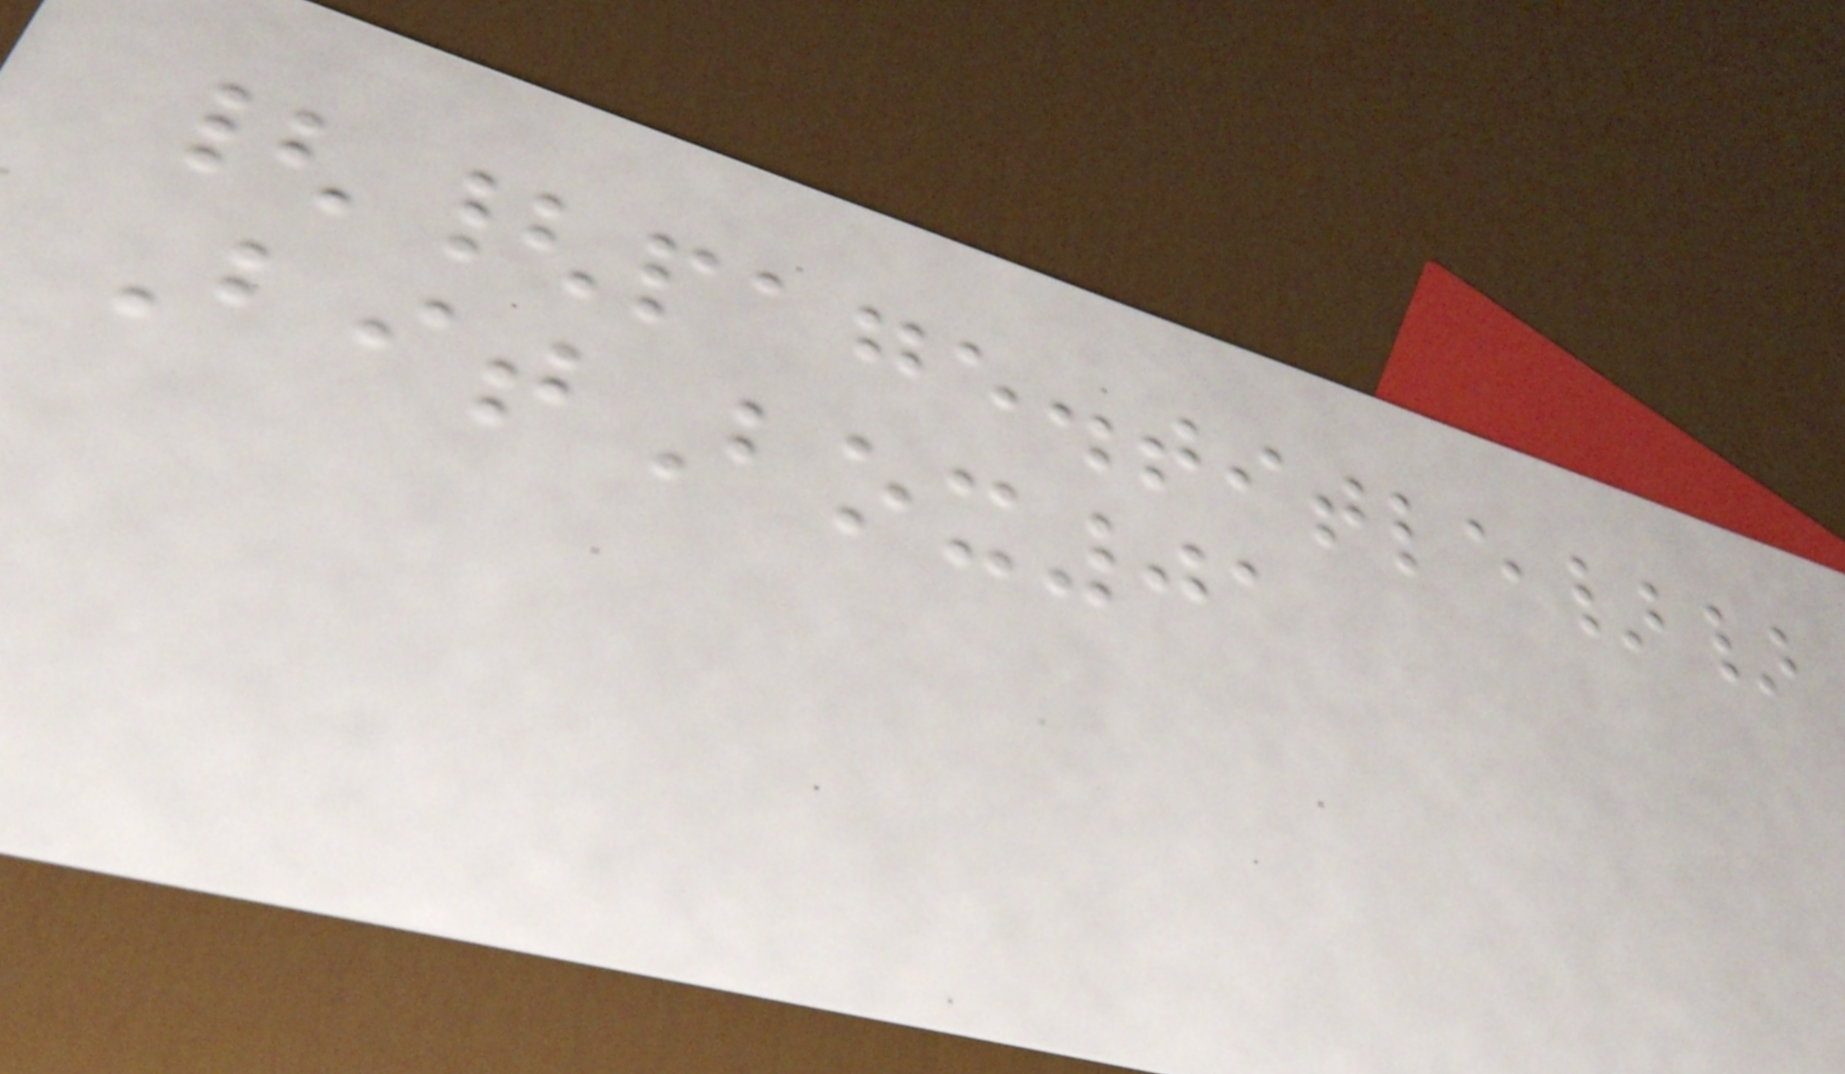{{page.title}}
BitBox01
